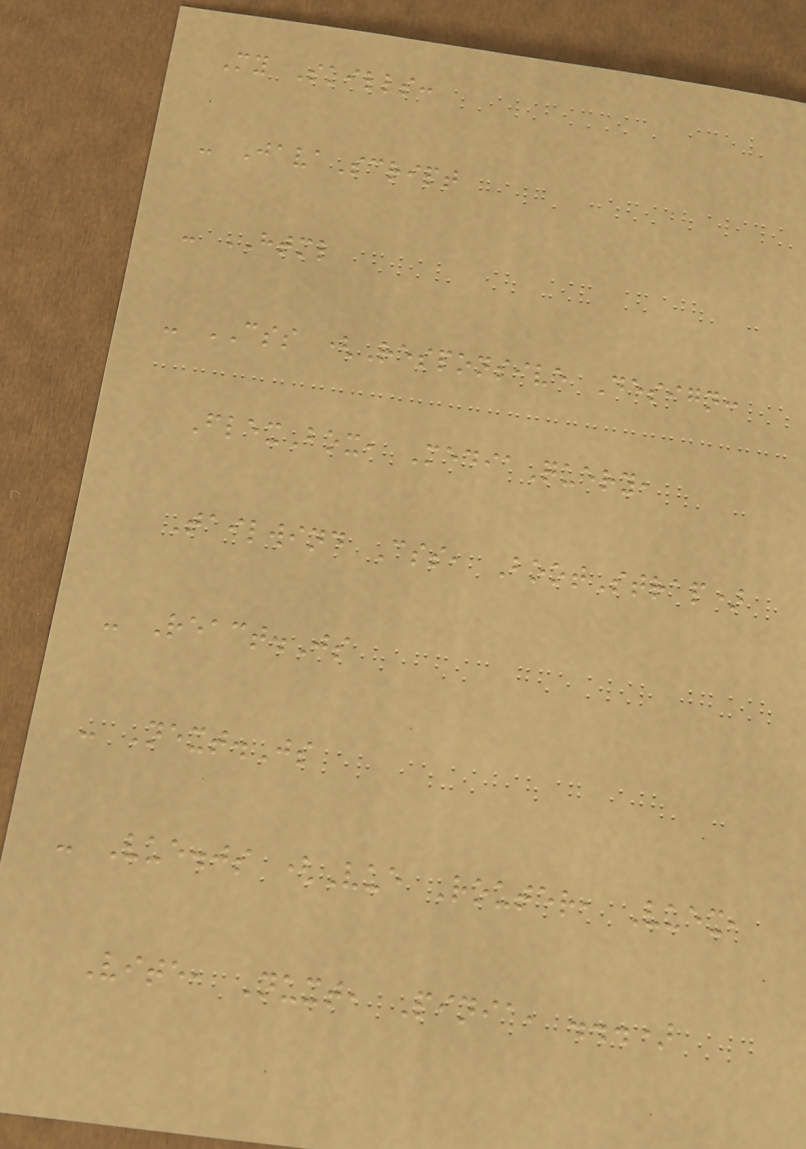My Skills:
- JavaScript
- HTML
- CSS (Responsive Design:
FlexBox, MediaQuery,
Tailwind Css, BootStrap)
- React.Js
- Next.Js
- Vue.js (Vue Router, Vuex,
Vite, Nuxt, Pinia, ...)
